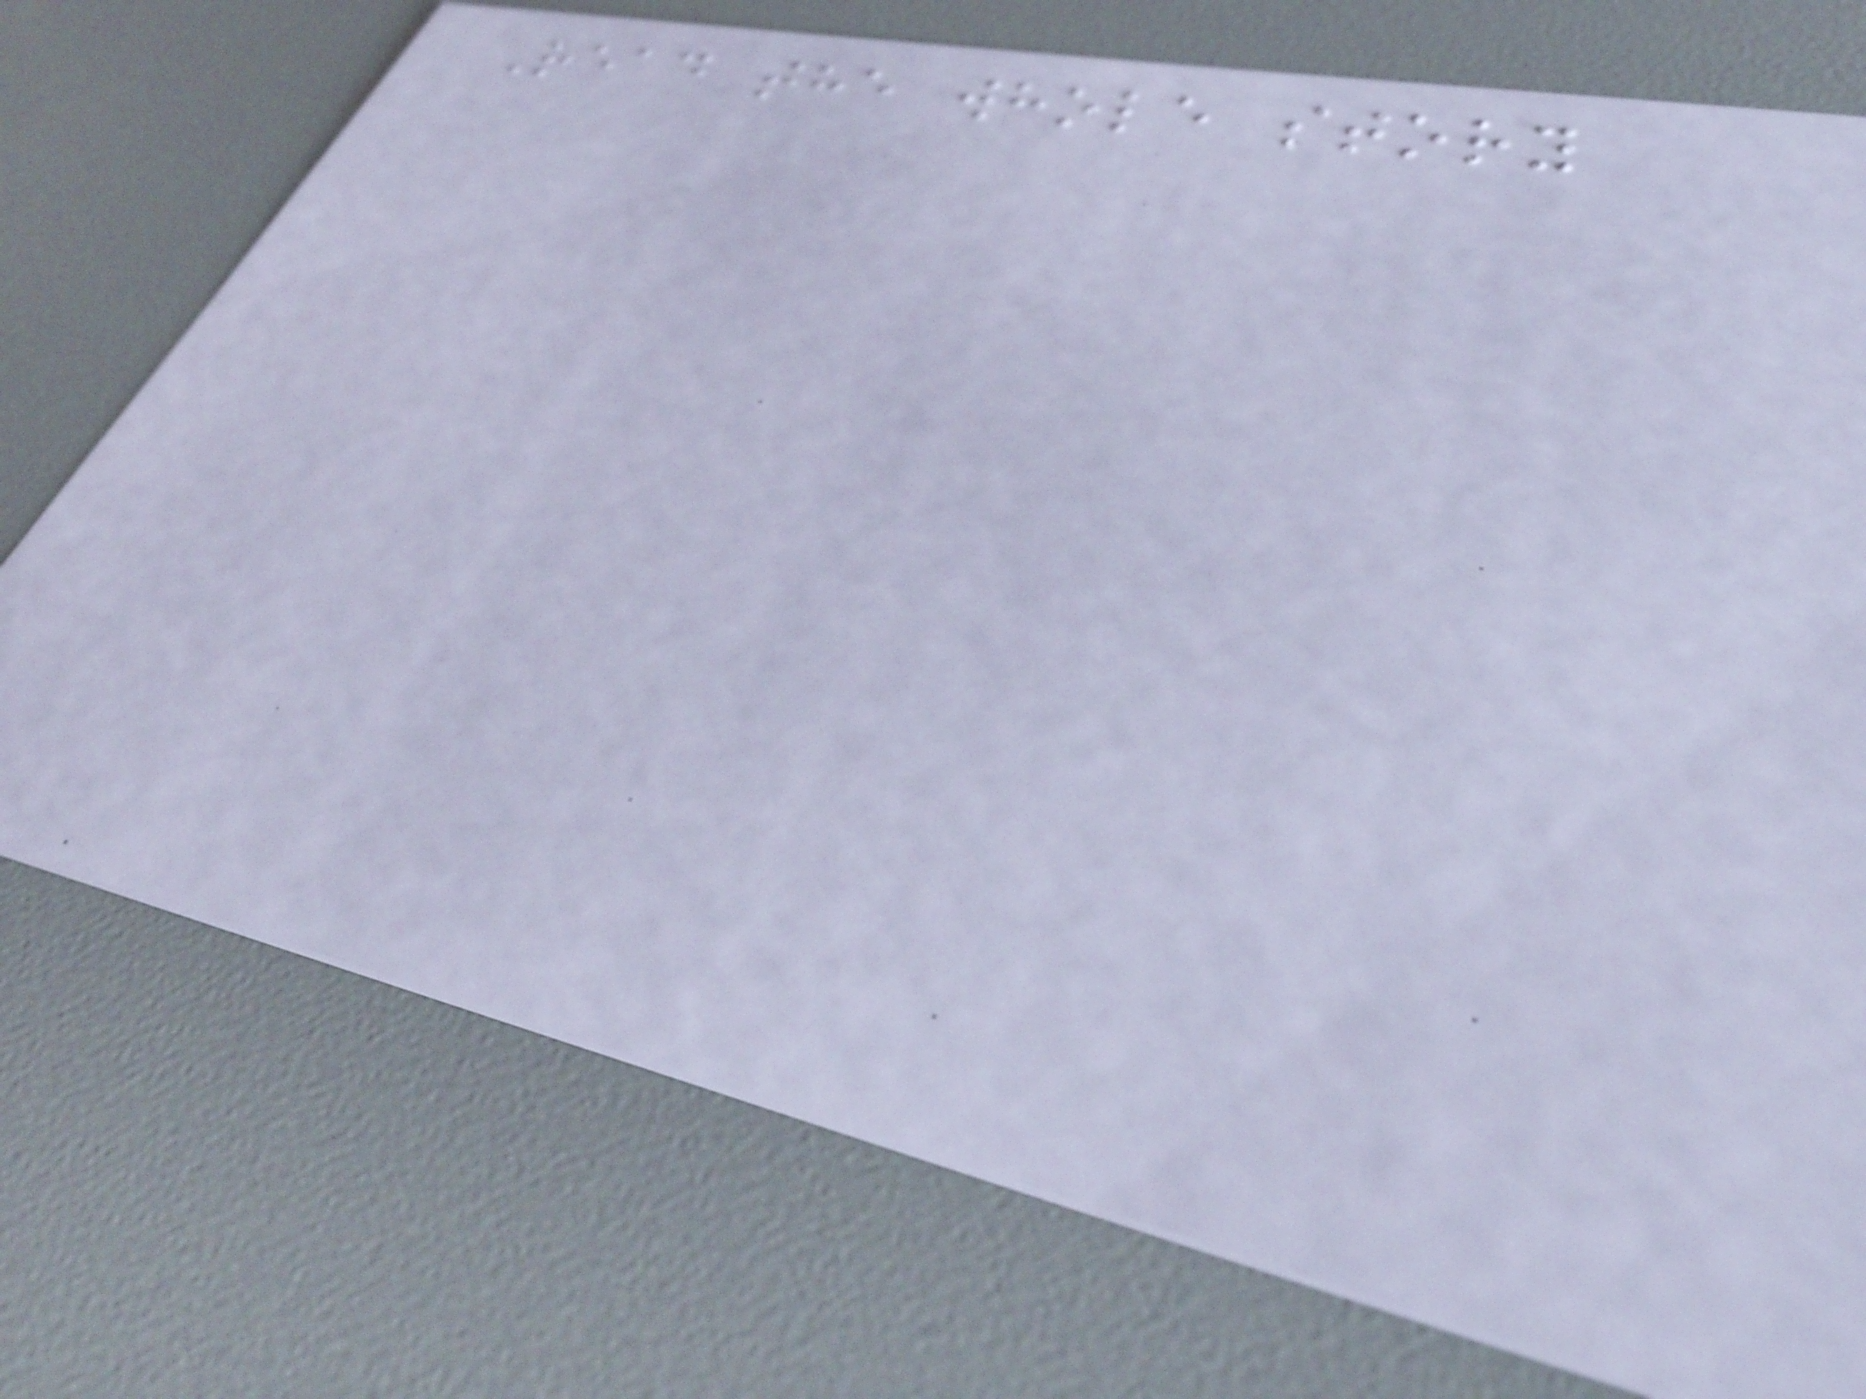Read the whole story
